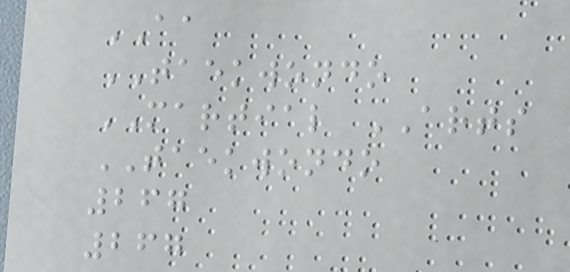AA
TAEKWONDO
MARTIAL ARTS
TAEKWONDO
267
267
